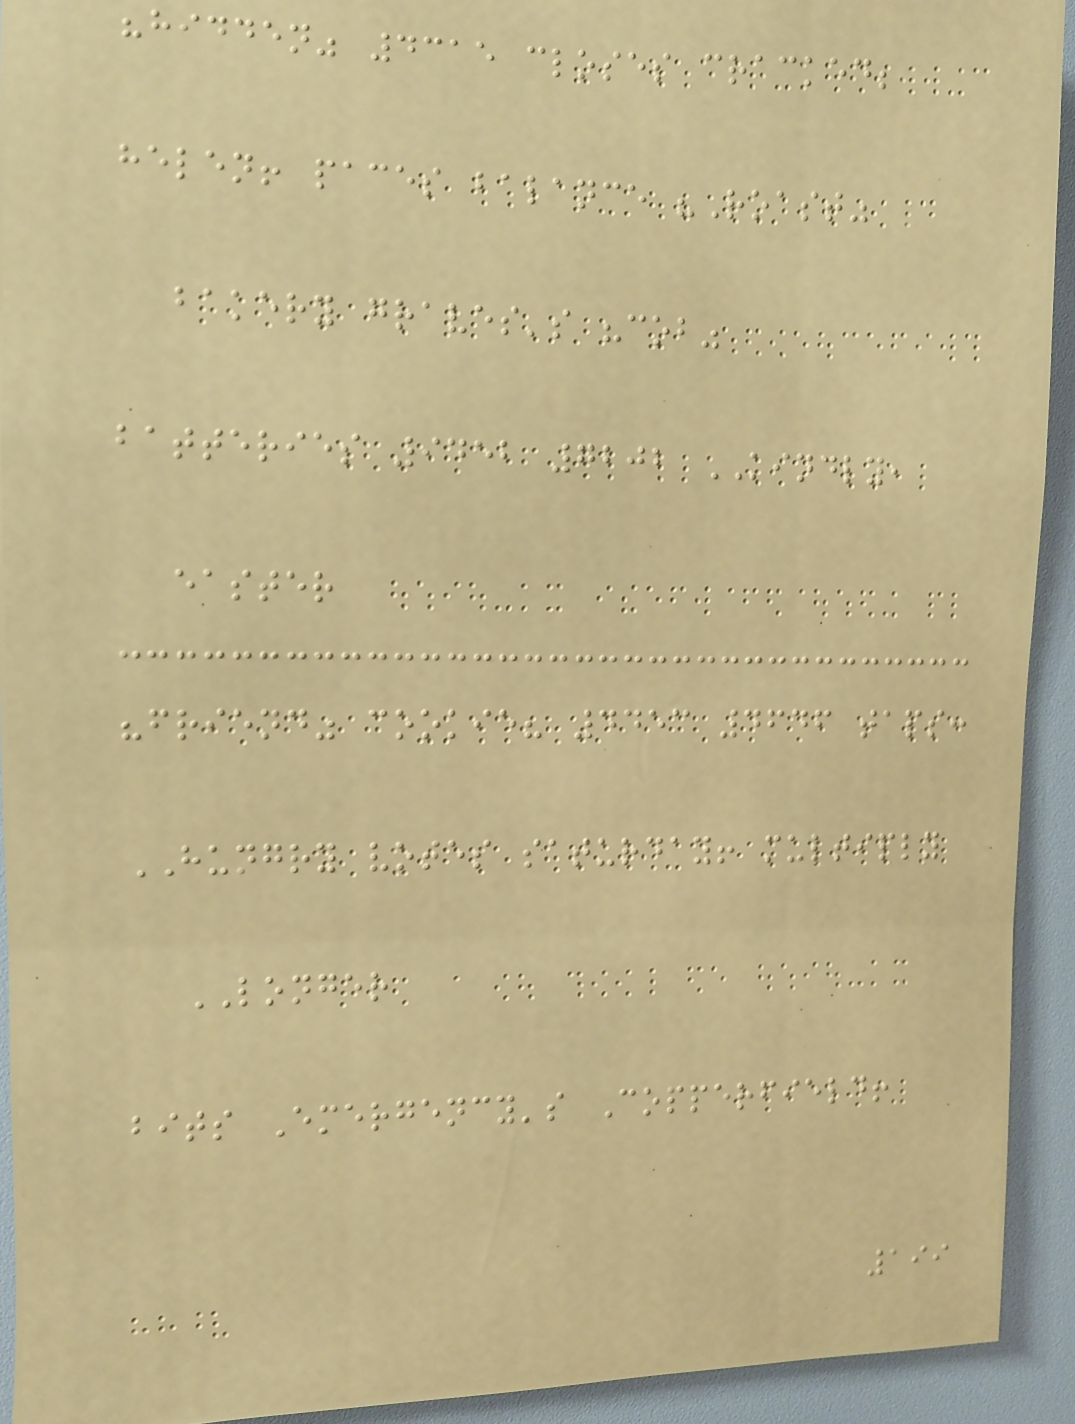"hidden" 4315 closes cracked;
helen! paces balance "Roast"
bakery graves's "cob"
batteries 9452 7202 KINDLY,
easter
"friend" cookie? 4453 4646 taps:
HUNGRY votes saturday! multiply
LONGER
bits Emergency's Copperfield!
199
